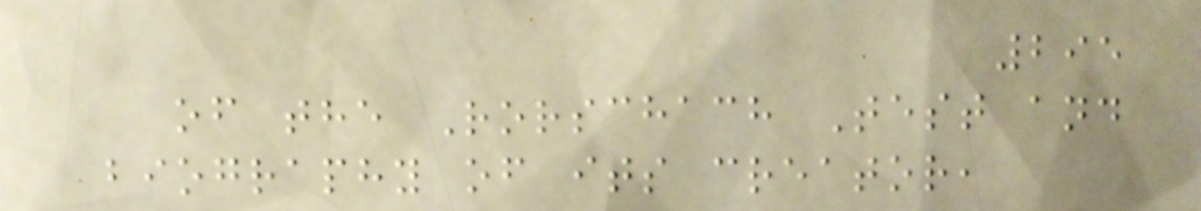295
of the Rorschach Test and
biography of its creator,
